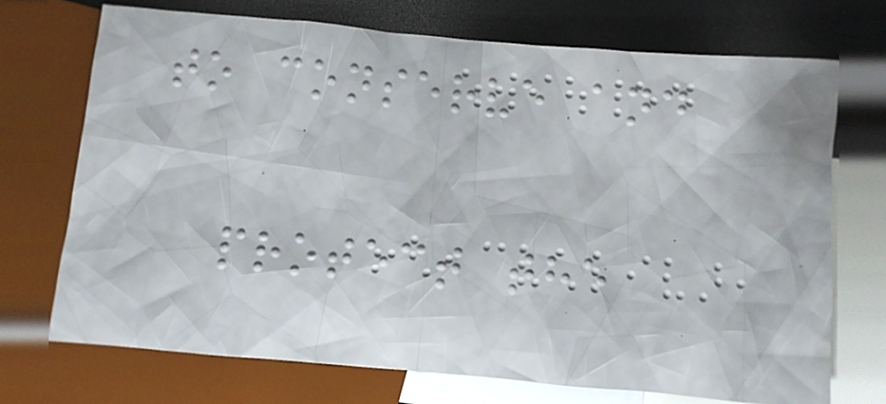to conserve and
protect the
